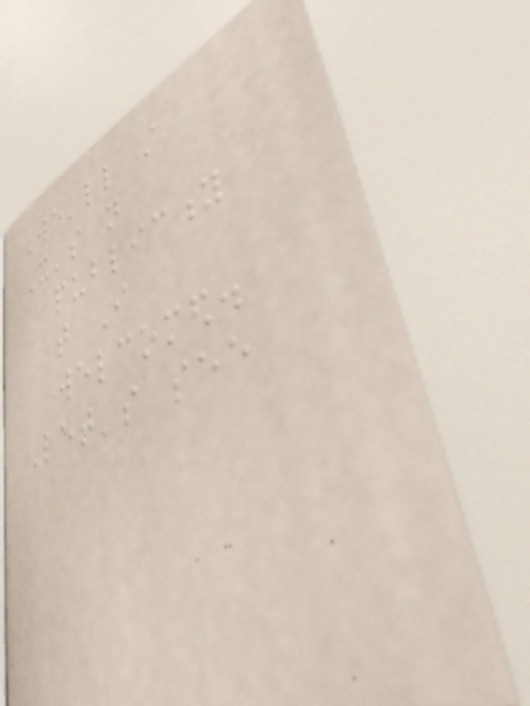We'll still
It's not
publicity
that I
welcomed.
Let's see
